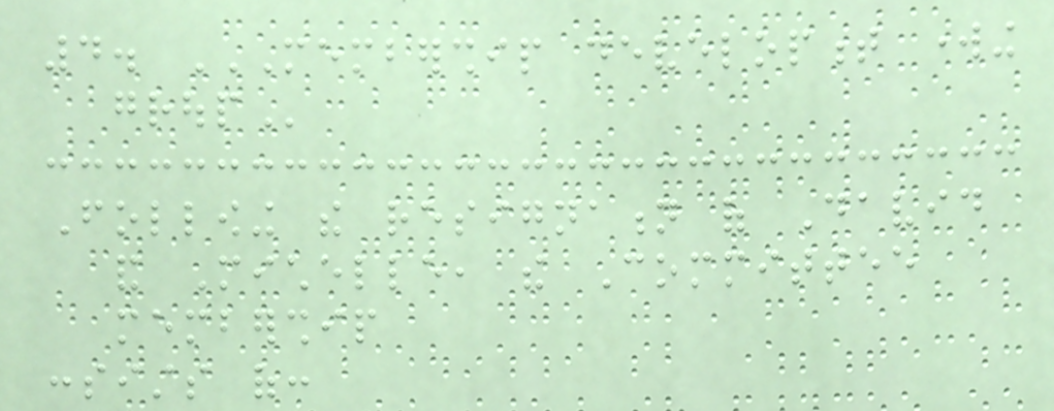4. MEMBERSHIP DEVELOPMENT WORKING
GROUP
Following the resignation of David
and Michelle, the Committee
membership
consists of:
